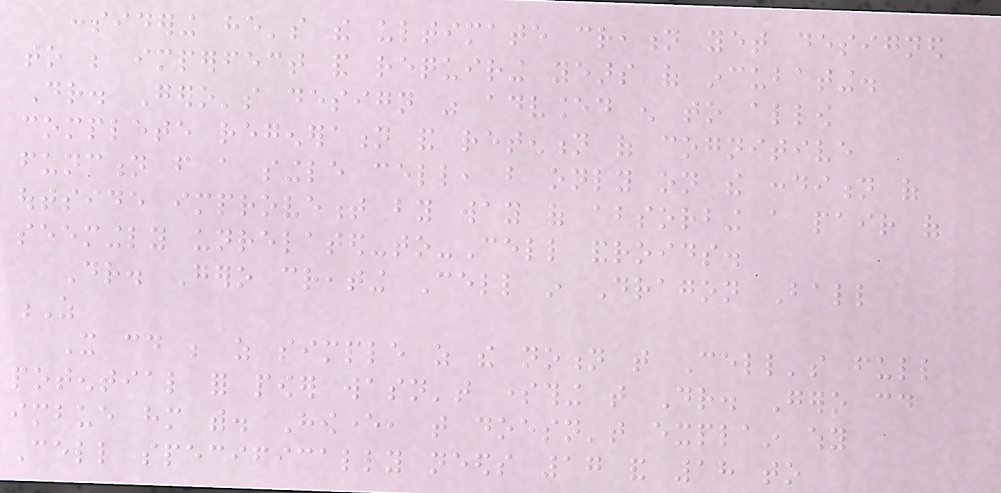considering he's the ultimate creation yet designed
to be imperfect and requiring years of incubating.
Dr. Gero's design was advanced enough to allow
complete regeneration and retention of cognitive
function from a single cell, but only on the condition of
outside improvement by way of absorbing a pair of
seemingly unrelated-to-Cell androids.
Dr. Gero creating Cell in Dragon Ball
Z
It could be as simple as the notion that Cell's full
potential for power wasn't something that Dr. Gero could
imbue him with. However, that doesn't explain why
Cell specifically needs 17 and 18 to
